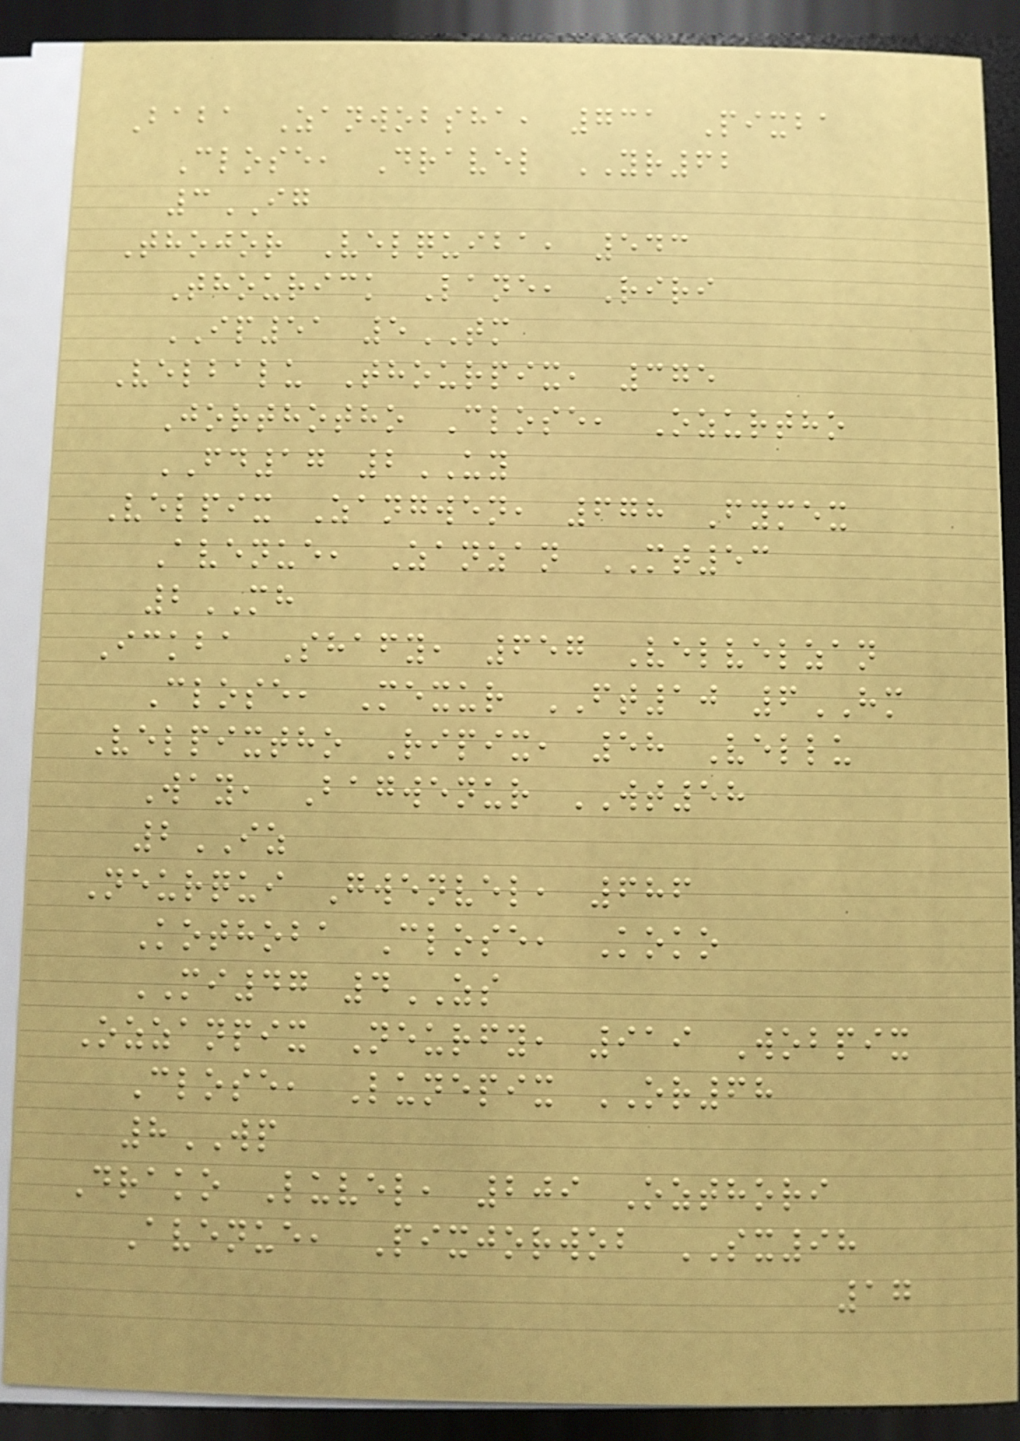Baba Zanwobsha, 731 Pixba
Close, Dravel YR62
3IG
Thojor Velquiba, 543
Thourick Lane, Riri
IP51 5TM
Velbalu Thourpix, 375
Jorthotho Close, Ozurtho
FD17 2UY
Velpix Zangwen, 678 Fymex
Avenue, Zanzan MT53
2MH
Ickba Shafy, 657 Velvelzan
Close, Mexur FT10 6HM
Velpixtho Ripix, 58 Vellu
Way, Bagwenur WT58
2IZ
Neurqui Gwenvel, 686
Kothoba Close, Koko
MI47 4ZS
Ozzanpix Neurfy, 919 Wobpix
Close, Lunepix OR68
8WP
Drako Luvel, 209 Ozthori
Avenue, Pixjorwob SX98
17
